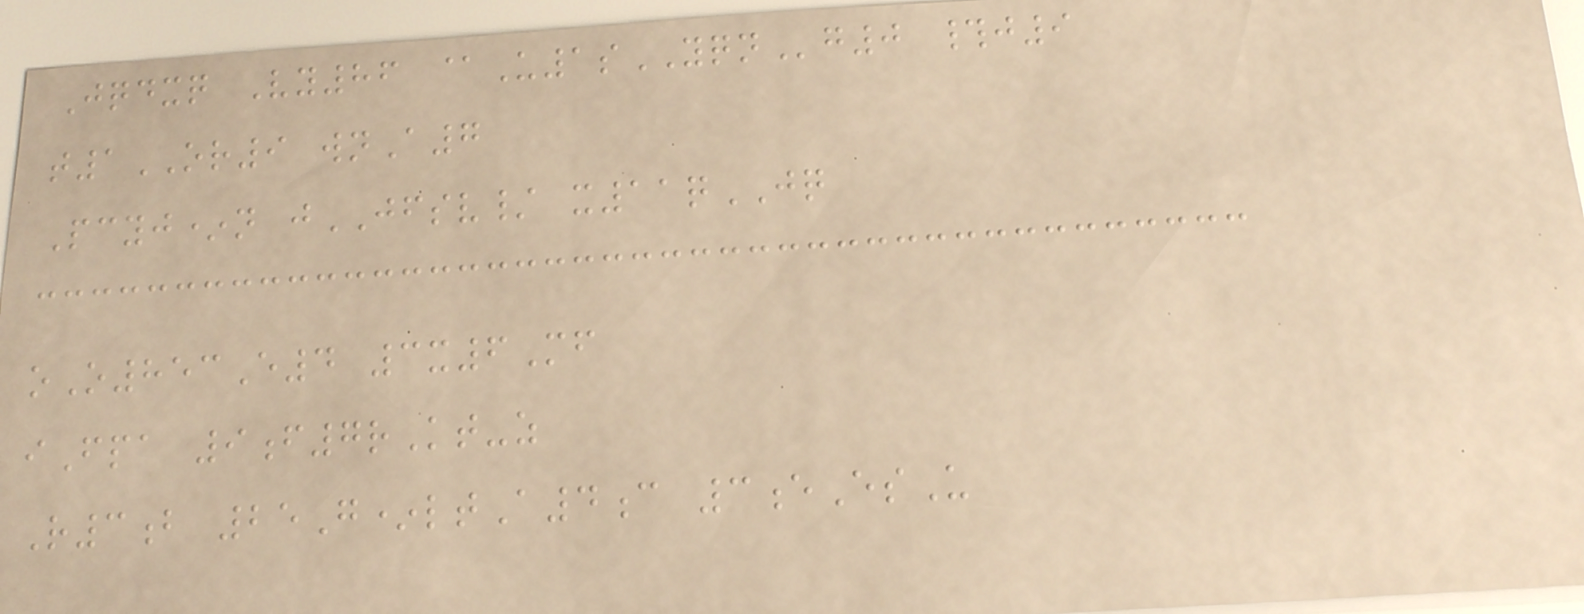Jqdxq Vy86 @U1sYQNg0 #j9
t1OR9 wnA7
Pcyj*n jJFSV/ x11qJQ
oO853E4 3x6Mf
iFpa 9f7rKt-z
R3b 25G*ltA4c 3eEsU
